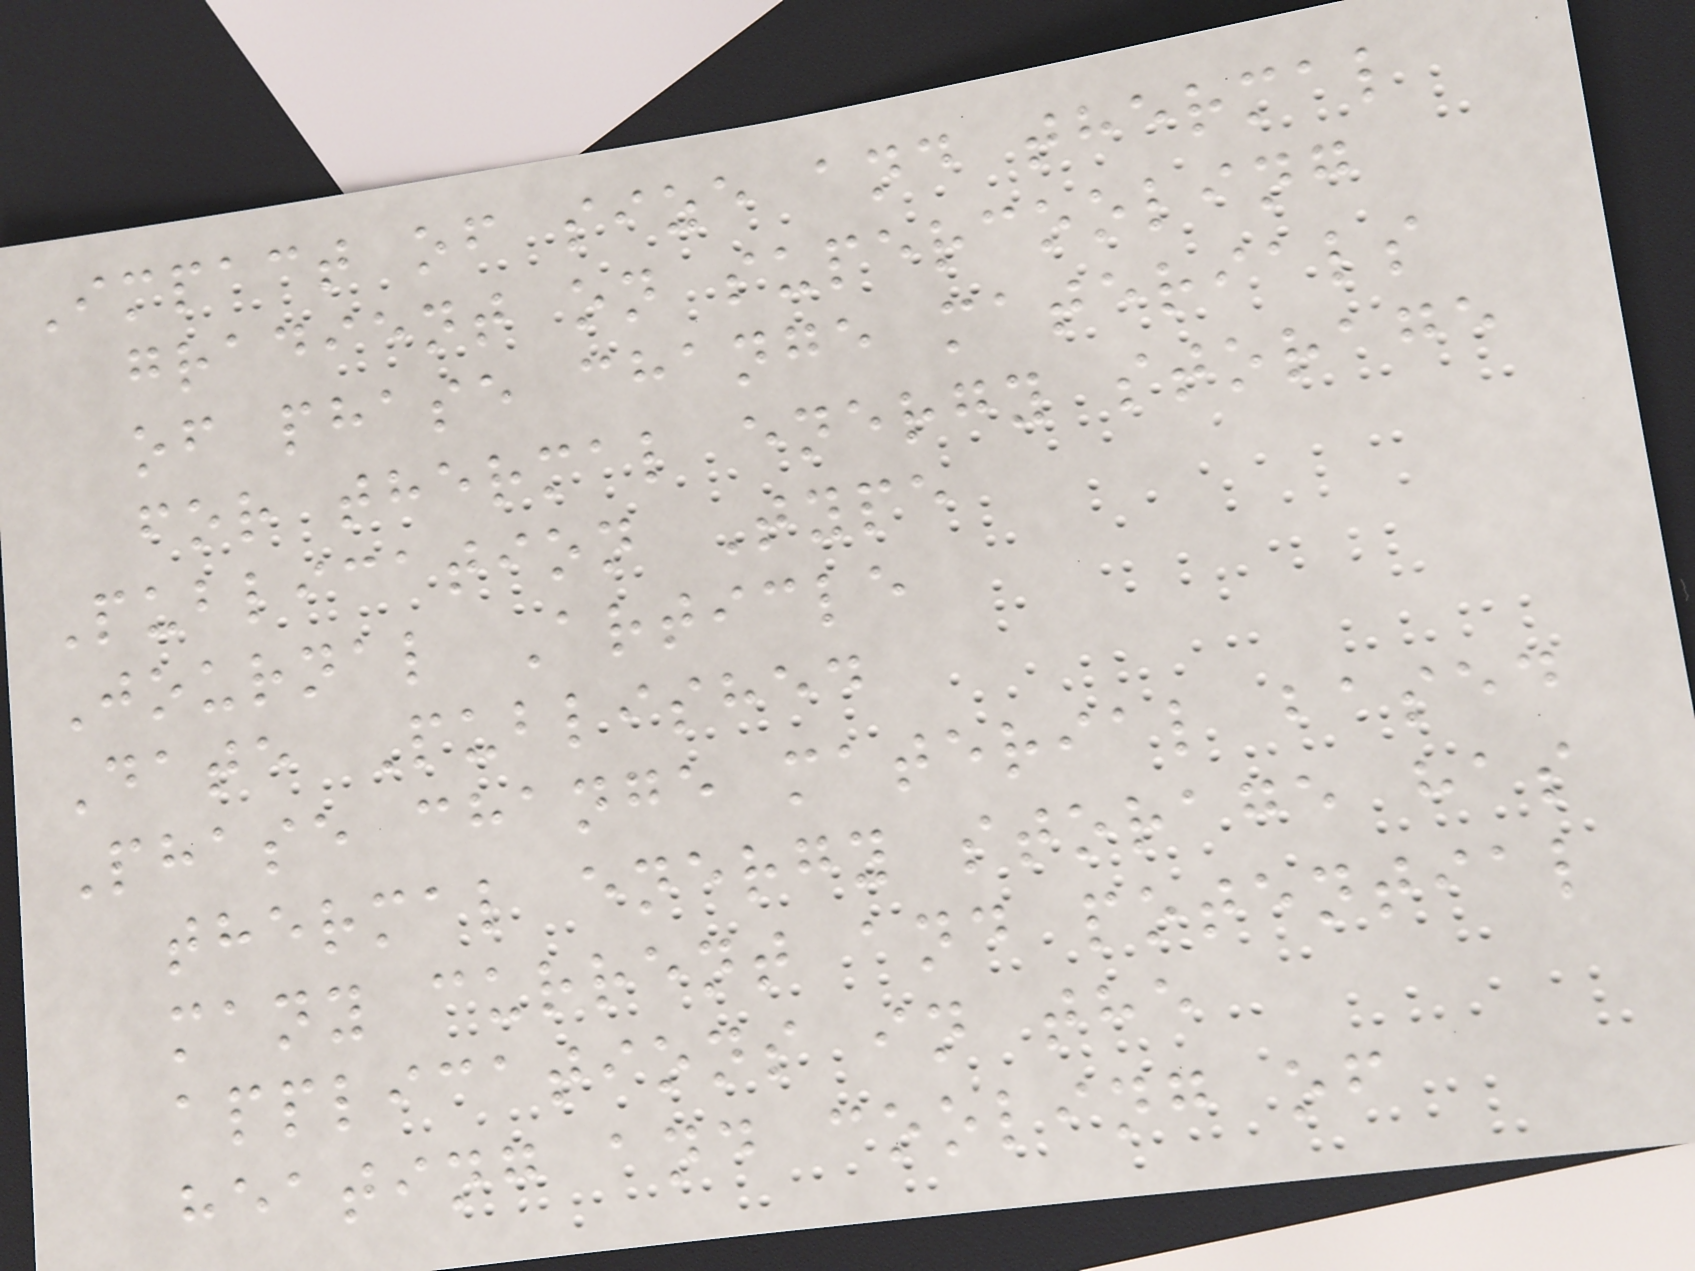Impact of size and thermal
gradient on supercooling
of phase change materials
for thermal energy storage
Publication Type
Journal Article
Date Published
Phase change material based
thermal energy storage has
many current and potential
applications in the
heating and cooling of
